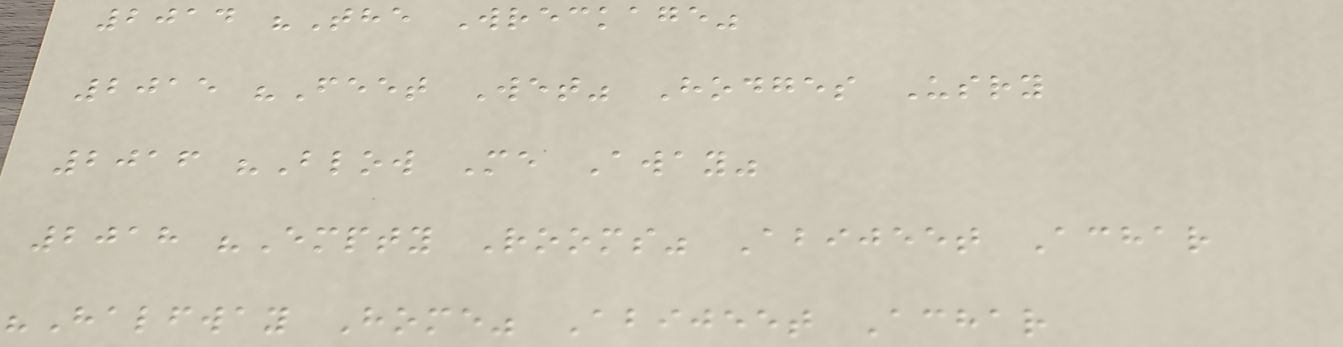2014 "The Wreckage"
2015 "Feet Wet" Hodges Usry
2016 "Blow Me Away"
2018 "Empty Rooms" Abijeet Achar
"Halfway Home" Abijeet Achar
